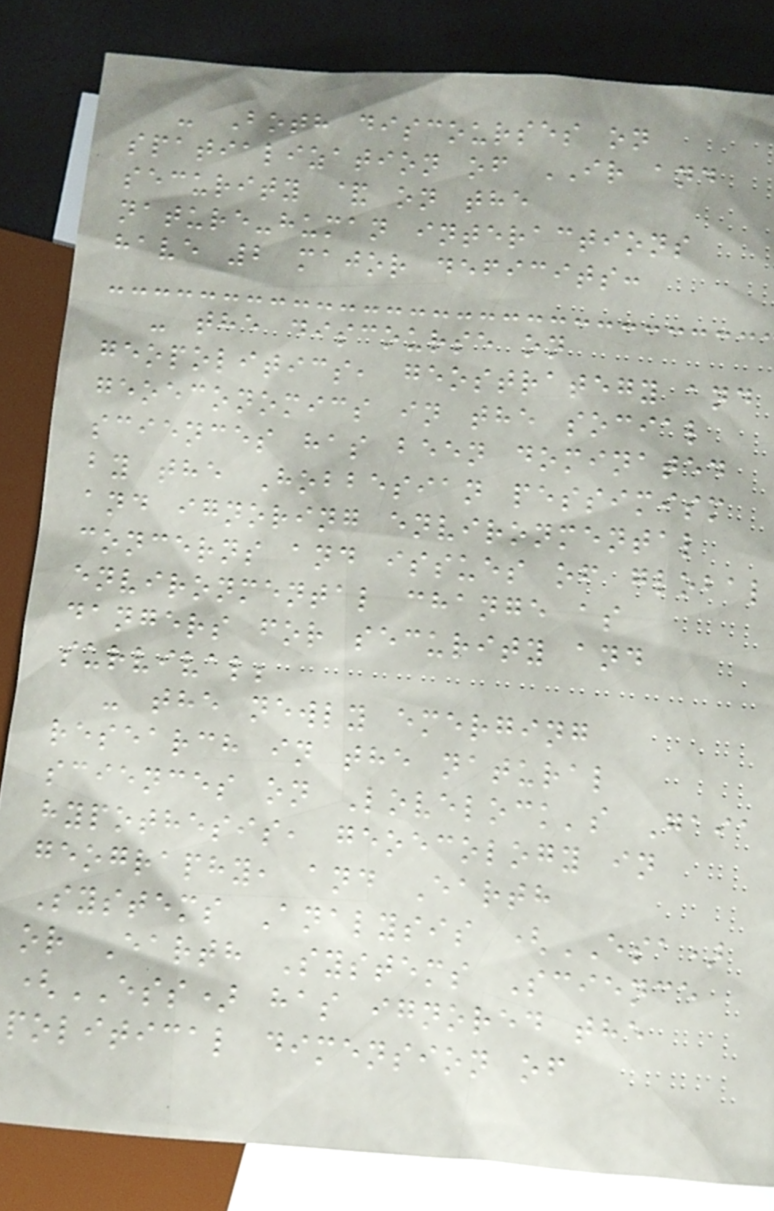- Both discourses on
spatialization of IR and
security & on the
nature-human interactions
have 2 major deficits:
- the discourse on
geopolitics, geostrategy and
geoeconomics in the social
sciences has been dominated
by the Hobbesian pessimism
and ignoring environmental
concerns and issues of global
environmental change as
dangers for security and
survival;
- the newly emerging
research in the natural
sciences on Lovelock's Gaia
hypothesis, geoecology in
geography, and Earth
Systems Analysis (ESA)
or Earth Systems Science
(ESS) has ignored the
political dimension of
